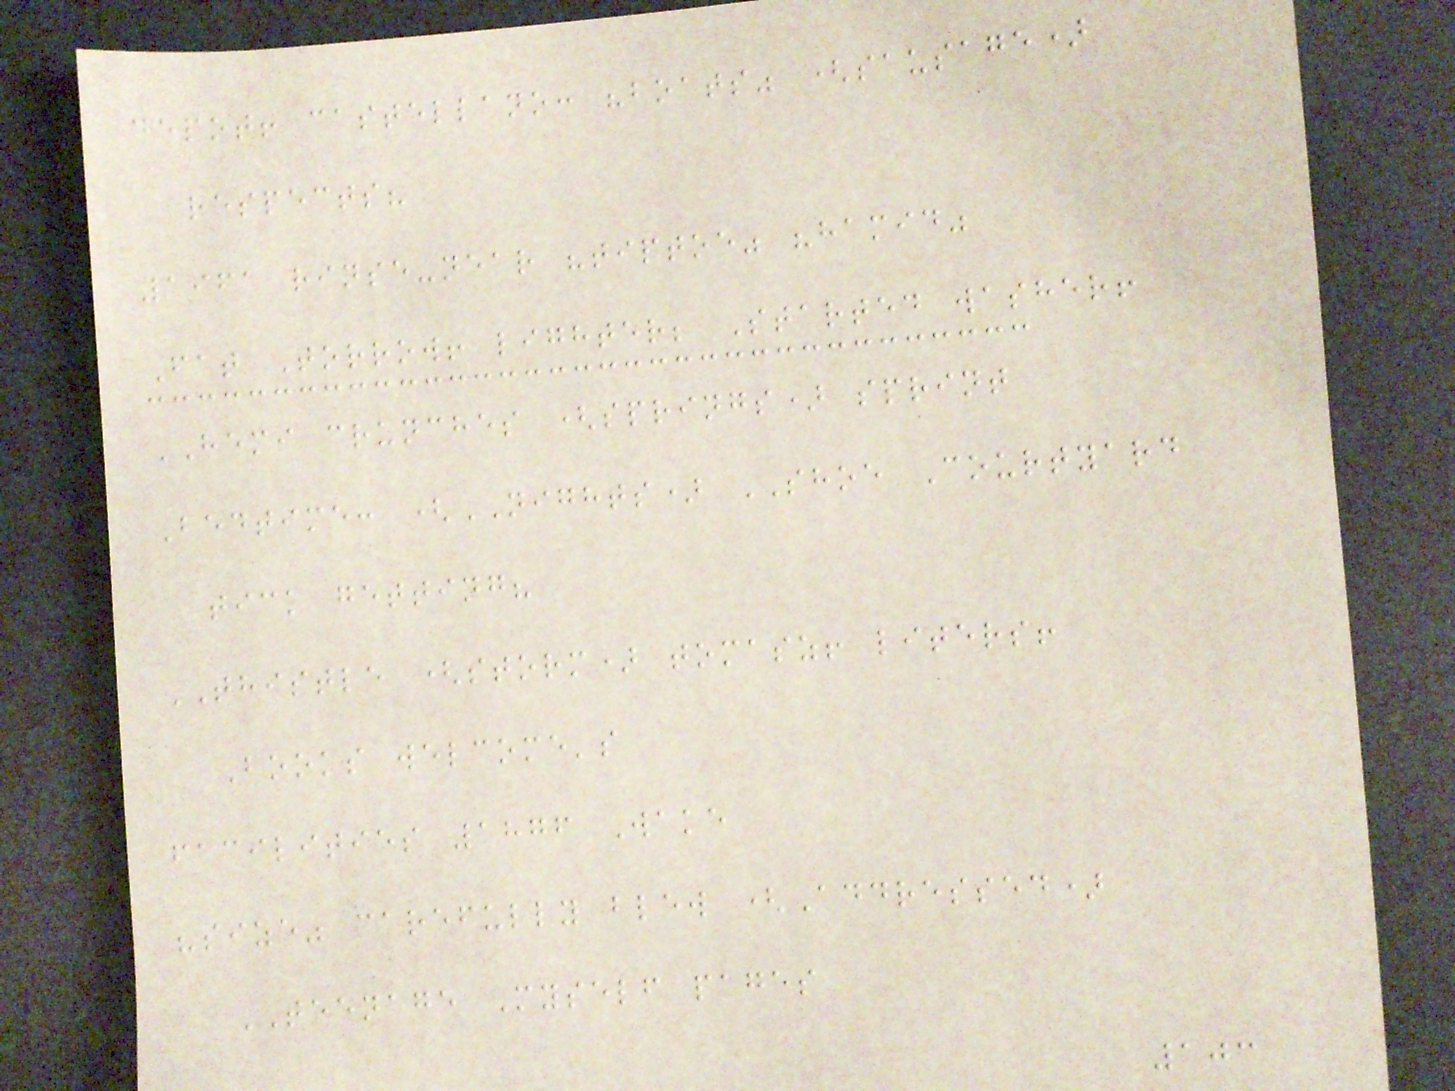depot! castellano: "boats" (sausage)
respects?
1961 rinse-near "tiptoe" "hamid"
Fat Torrow! lighter; Started washer!
HEMI crunches (springs) sprint
Bedtime: (NIGHTS) SHOE Courtyard
tick getting?
THISTLE (storm) tomasz! liters!
Books welcome's
facilities 1876 Wake
"size" carefully blew (Addressed)
TEENAGE Myself pages
103
